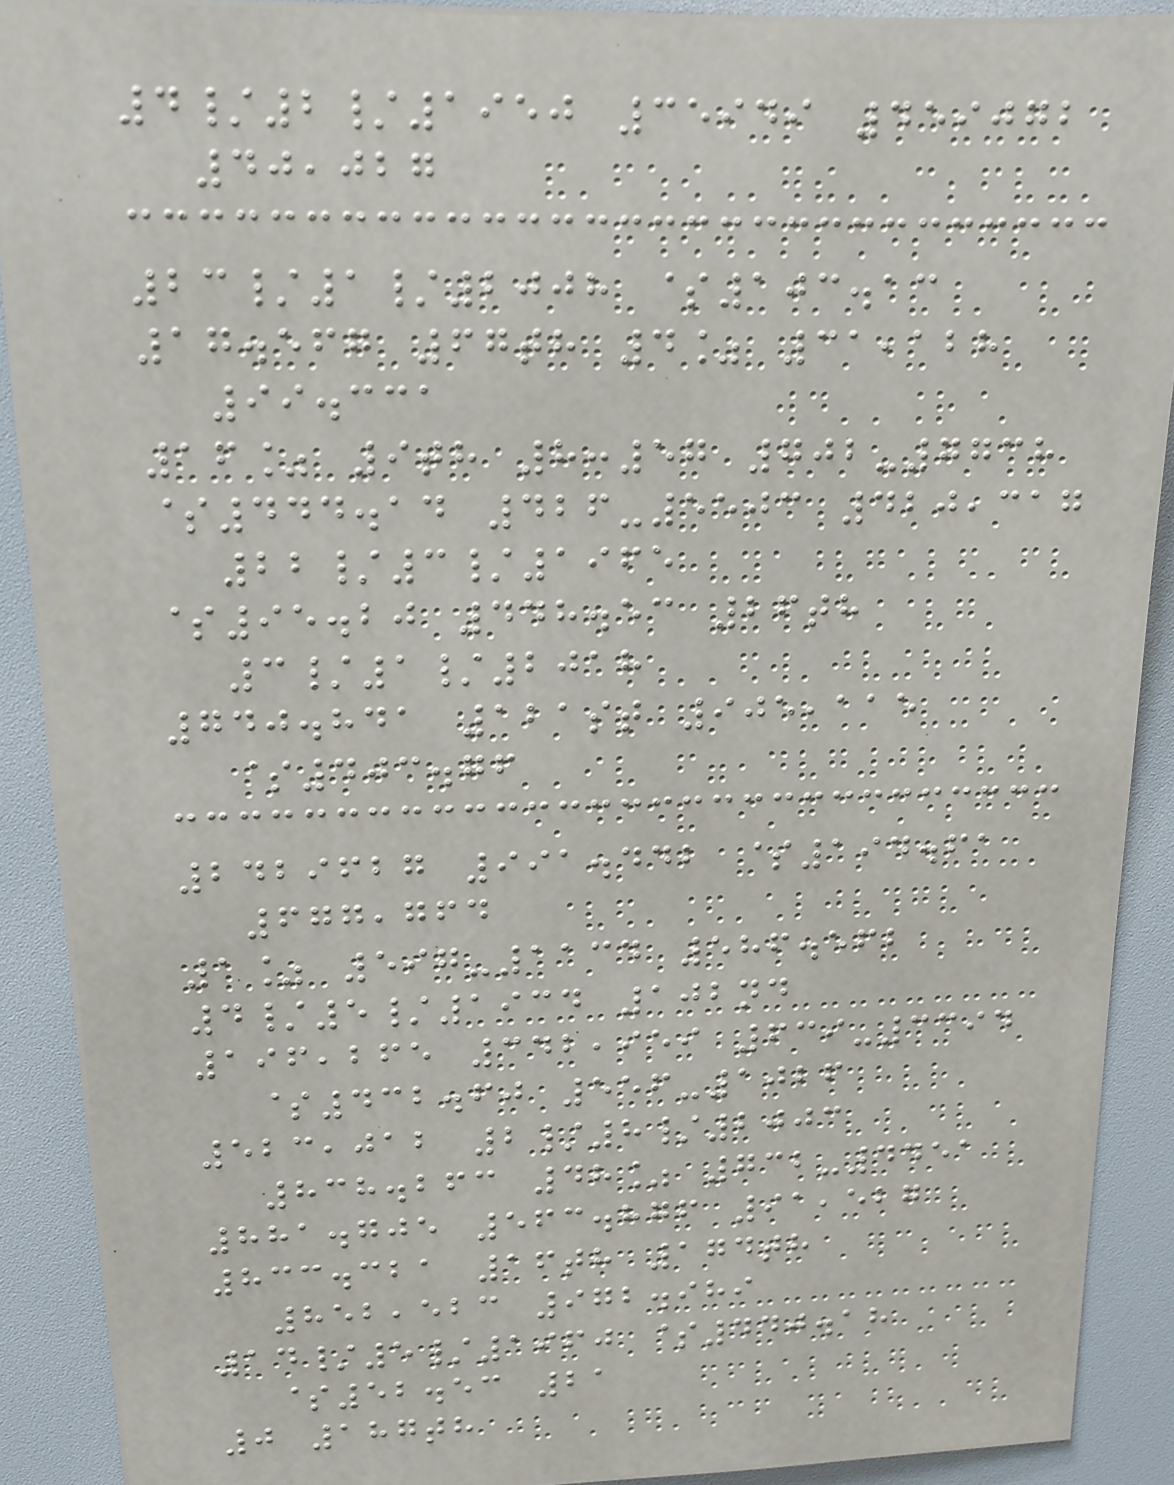4/2/1950 35949 459072
40,027
23/1/2008 $103.13
17.567 67th 4% 31,128
99.331
16% 9th 8:57 702-7738
$444.14 426-5503 420,317
22/3/1965
$95.20 448.53 26th
3/1/2018
740.841 121st 905,115
$403.76
2429627 991.442 $194.61
677,764
1% 597-1134 586.562
4/5/1934 102nd
196,265 342,959 639-3394
$432.60 556-1026
523,012 2/8/2003
838.263 48% 732-4451
881.705 563.876 91,527
833.321 16th 174th
852,523 972.989
14/5/1960 $440.18
$52.53 21
0 187th
